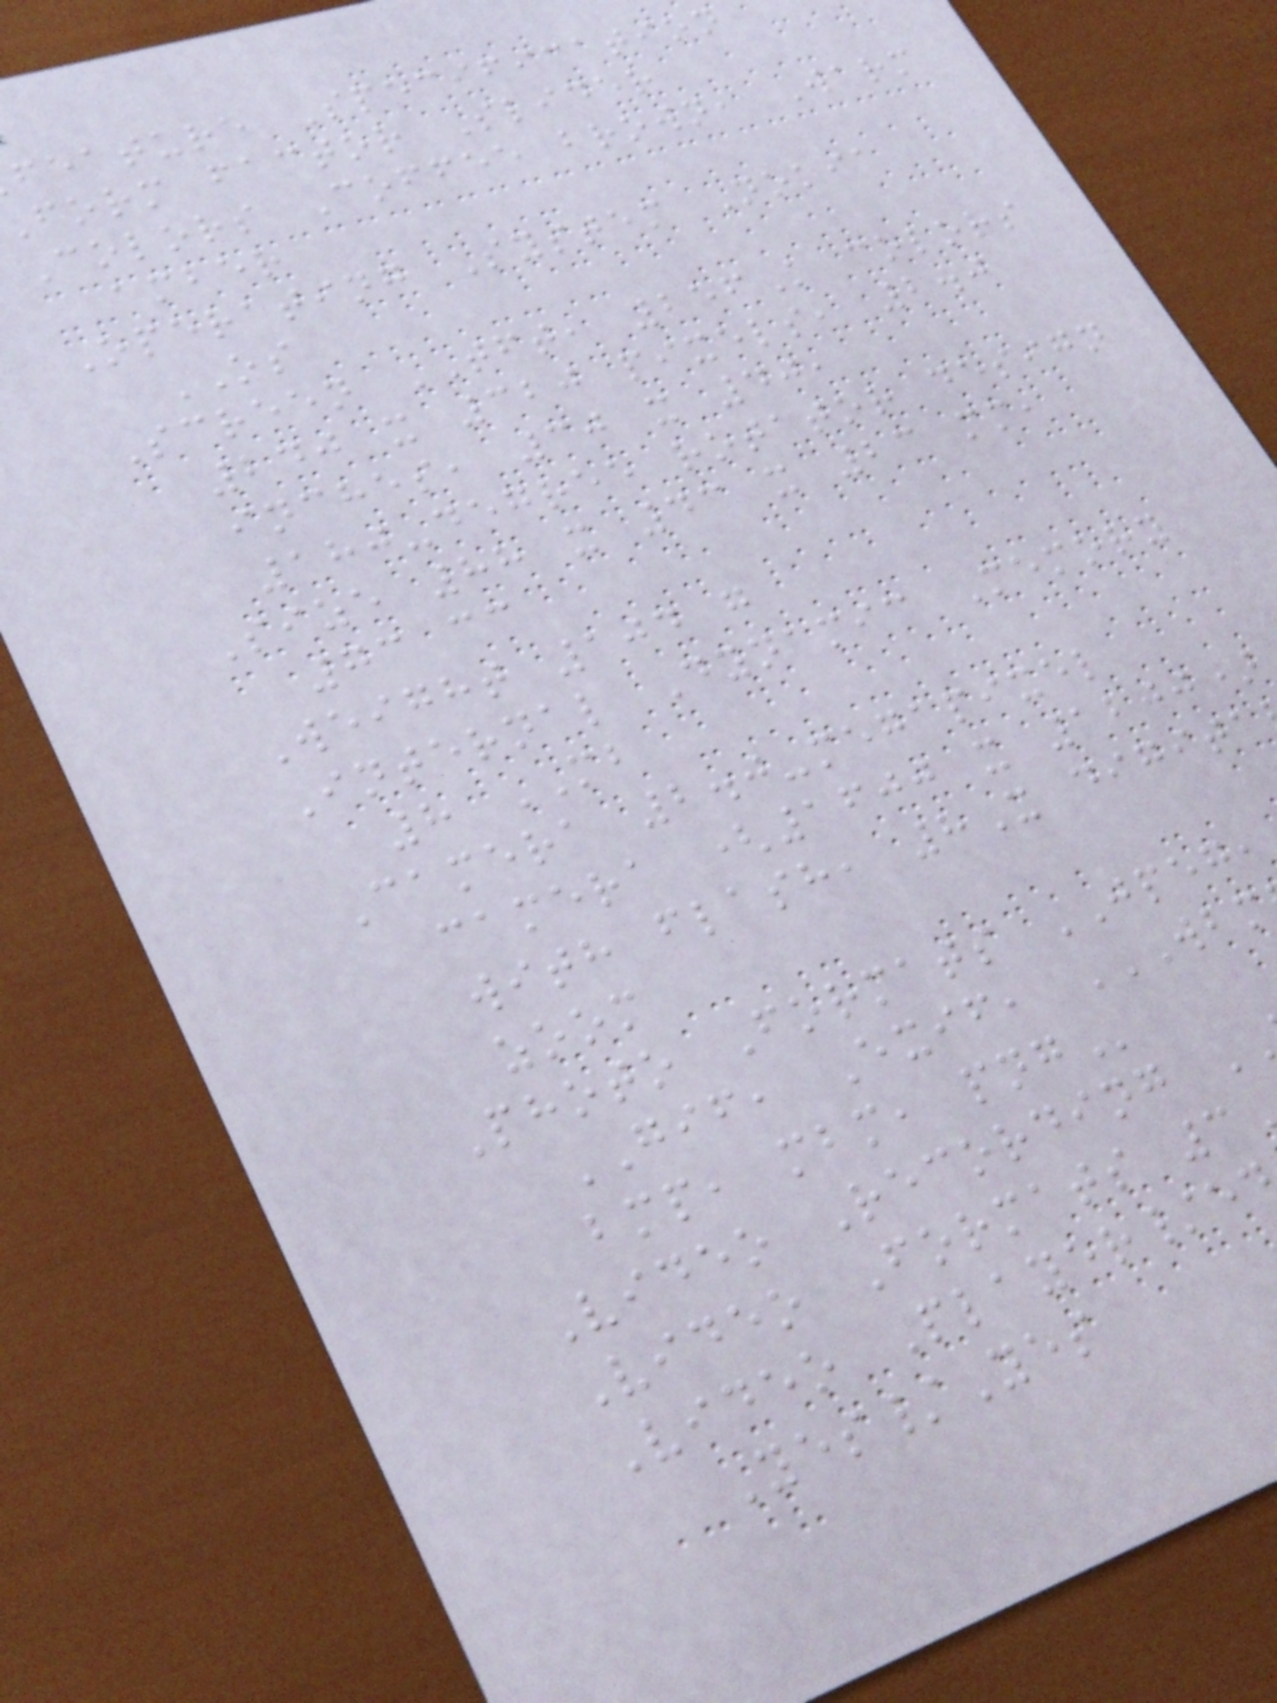feature Specification
form factor Slider
Colors Coffee brown, Warm
amber
Operating System Nokia
OS
Screen TFT, 256K colors
240 x 320 pixels, 2.0
inches, 30 x 40,
180-degree rotator design
Size 88 x 43 x 23 mm,
73 cc
Weight 104 g
Internal Dynamic Memory
8 MB
Camera 2.0-megapixel
camera (1600 x 1200)
with flash, 8X digita
zoom
Photo Formats JPEG,
GIF, Exif,
bmp, mbm,
Video Recording
Video Formats 3
Video Player/e
Yes/Yes
